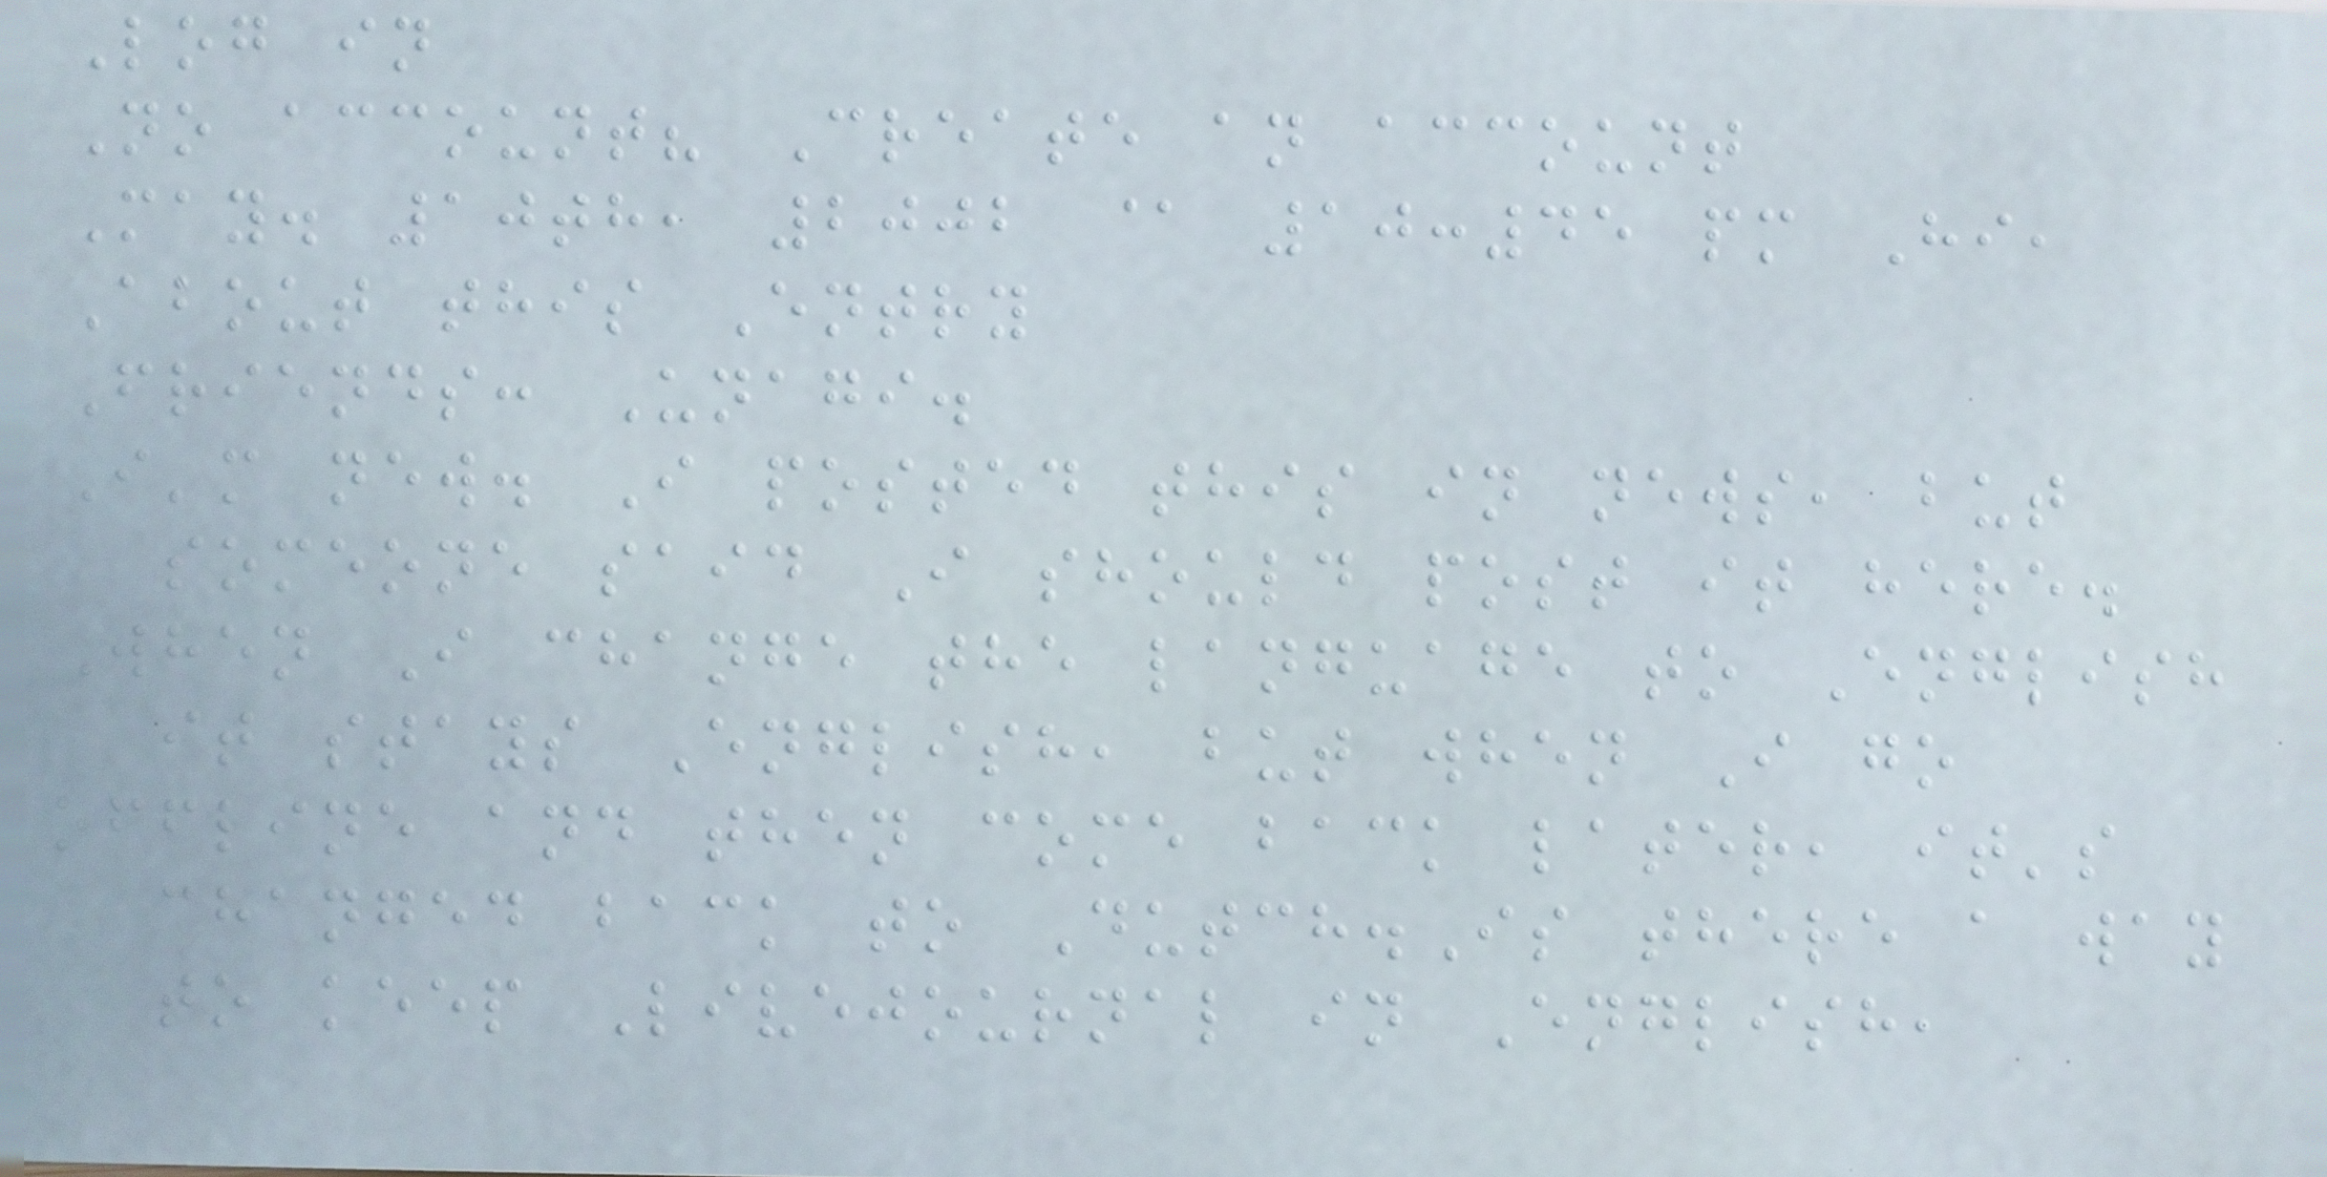Log in
No account? Create an account
May. 10th, 2002 @ 10:45 pm Hi,
About this Entry
Friends: Unagi.
I'm new. I posted this in news, but
someone said I should post it here.
When I change the language to English
it stays English, but when I go
offline and then come back later, it's
changed back to Dutch.Is there a way
to keep Livejournal in English,
